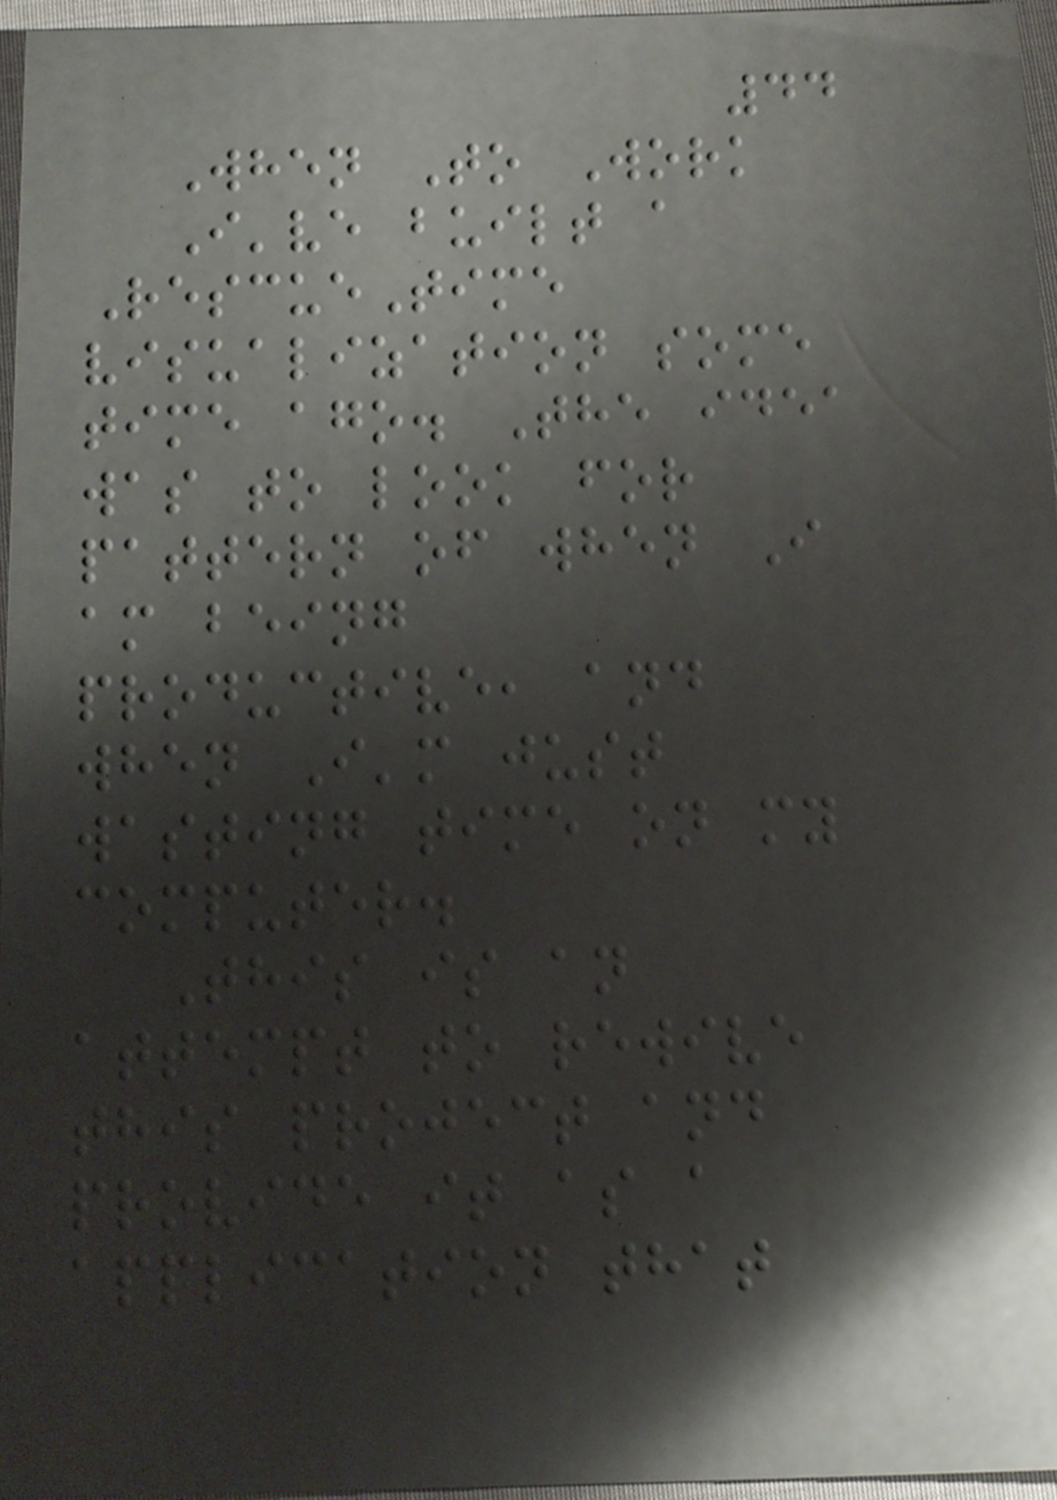44
When To Work
I've built a
RescueTime
visualization some
time ago. The idea
was to look for
pattern of when I
am being
productive, and
when I'm just
wasting time on my
computer.
This is an
attempt to rewive
this project and
provide it as a
application that
